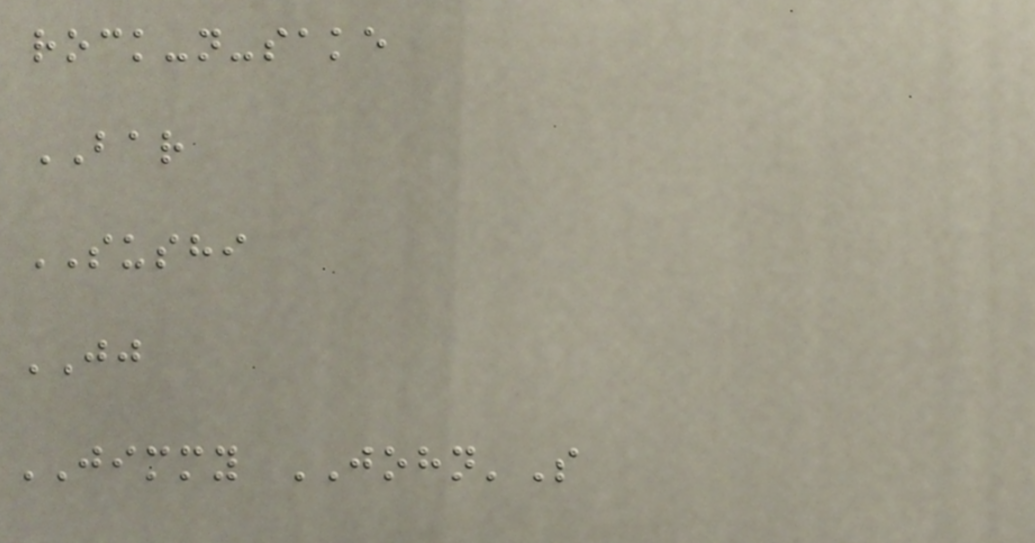rock-n-sake
BAR
SUSHI
JJ
JIMMY JOHN'S
